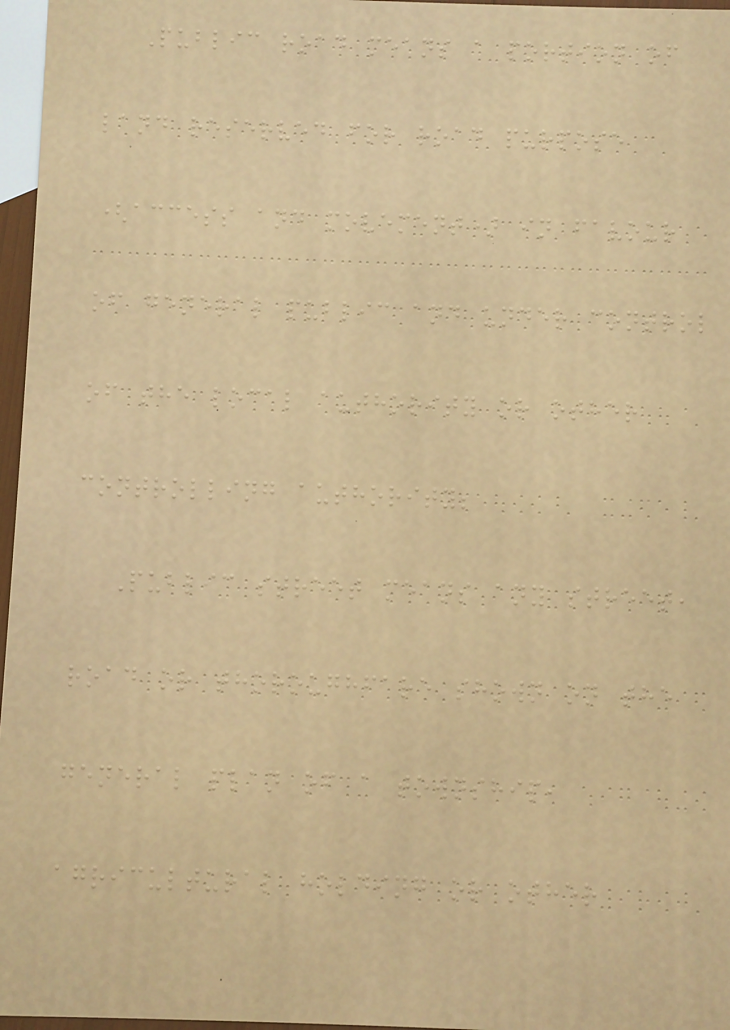Public road means a portion of
land reserved for road purpose
(access and movement) in favour
of general public and under control
of the local authority or other
controlling authority;
Public street means any street,
road or thoroughfare shown on the
general plan of a township,
agricultural holding or other
